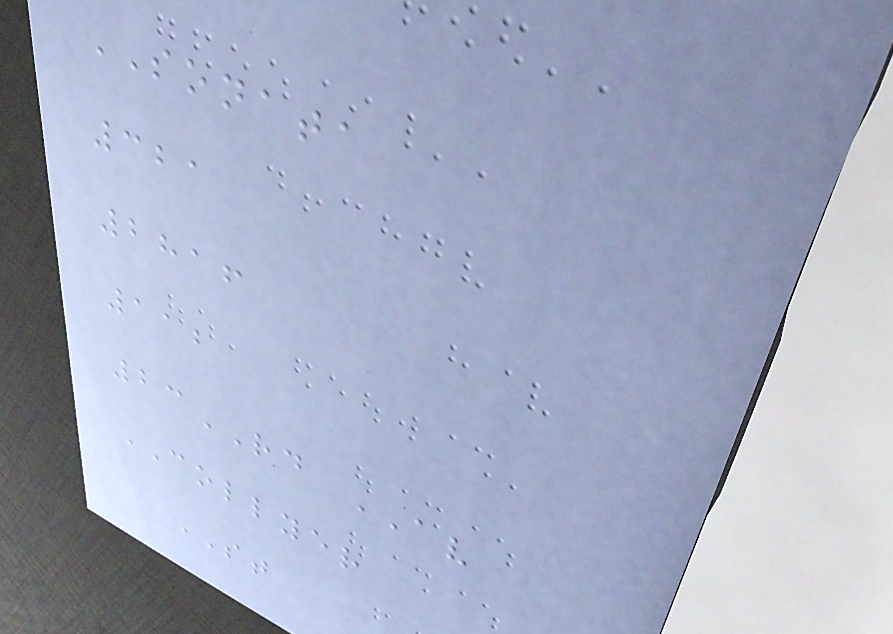SONATA
321
2816
112
23RD AV
COLLYER
ST
